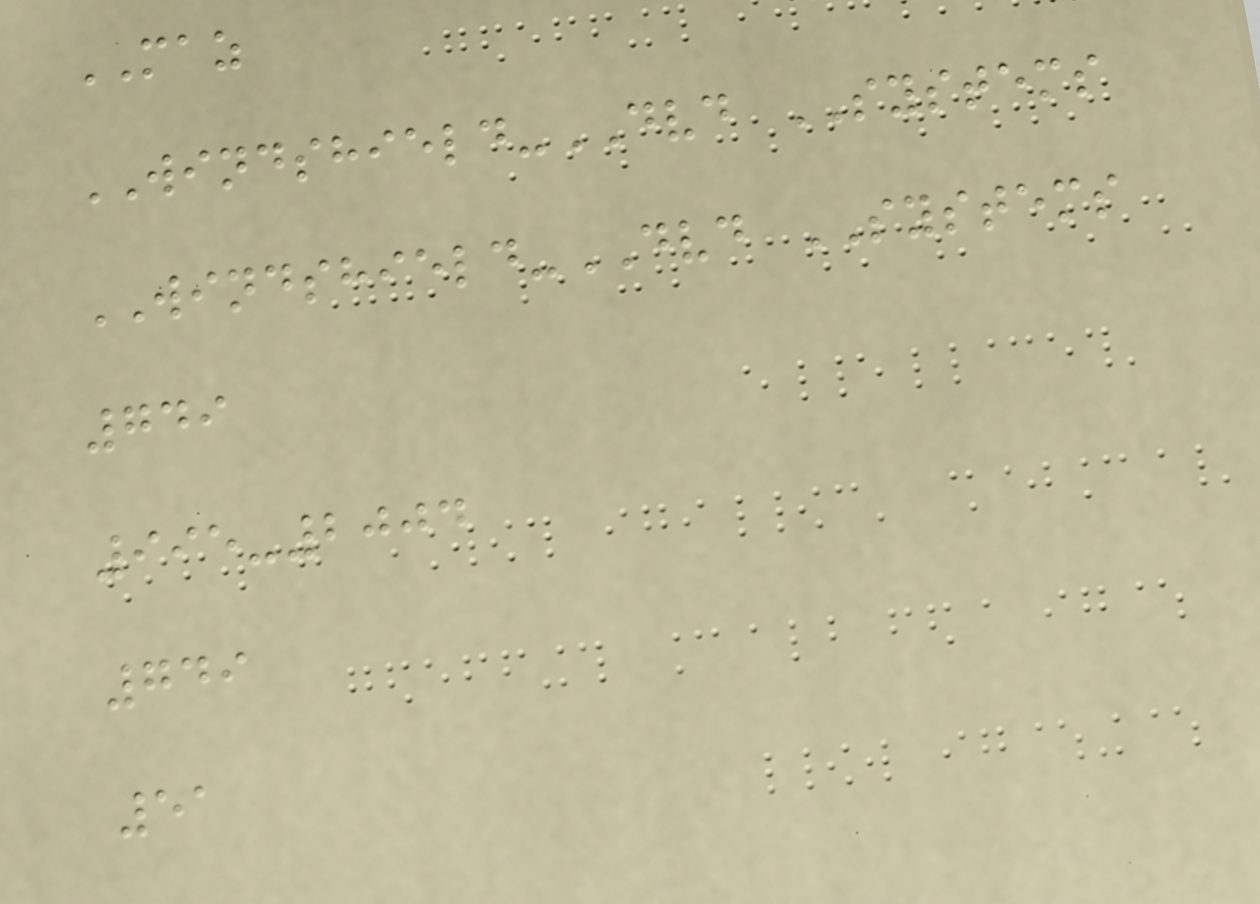MAZ
WINDSHIELD-DVD SYSTEMS
WINDSHIELD-DVD SYSTEMS
749
995-2004
749
51
